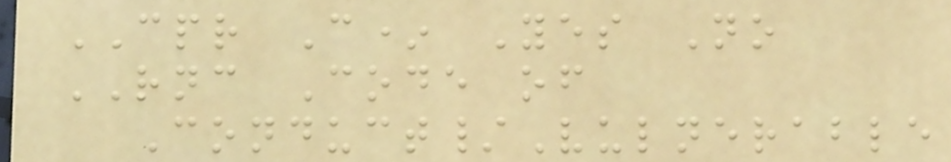CPR C* Yes No
RNC Code of
Conduct/Vulnerable
